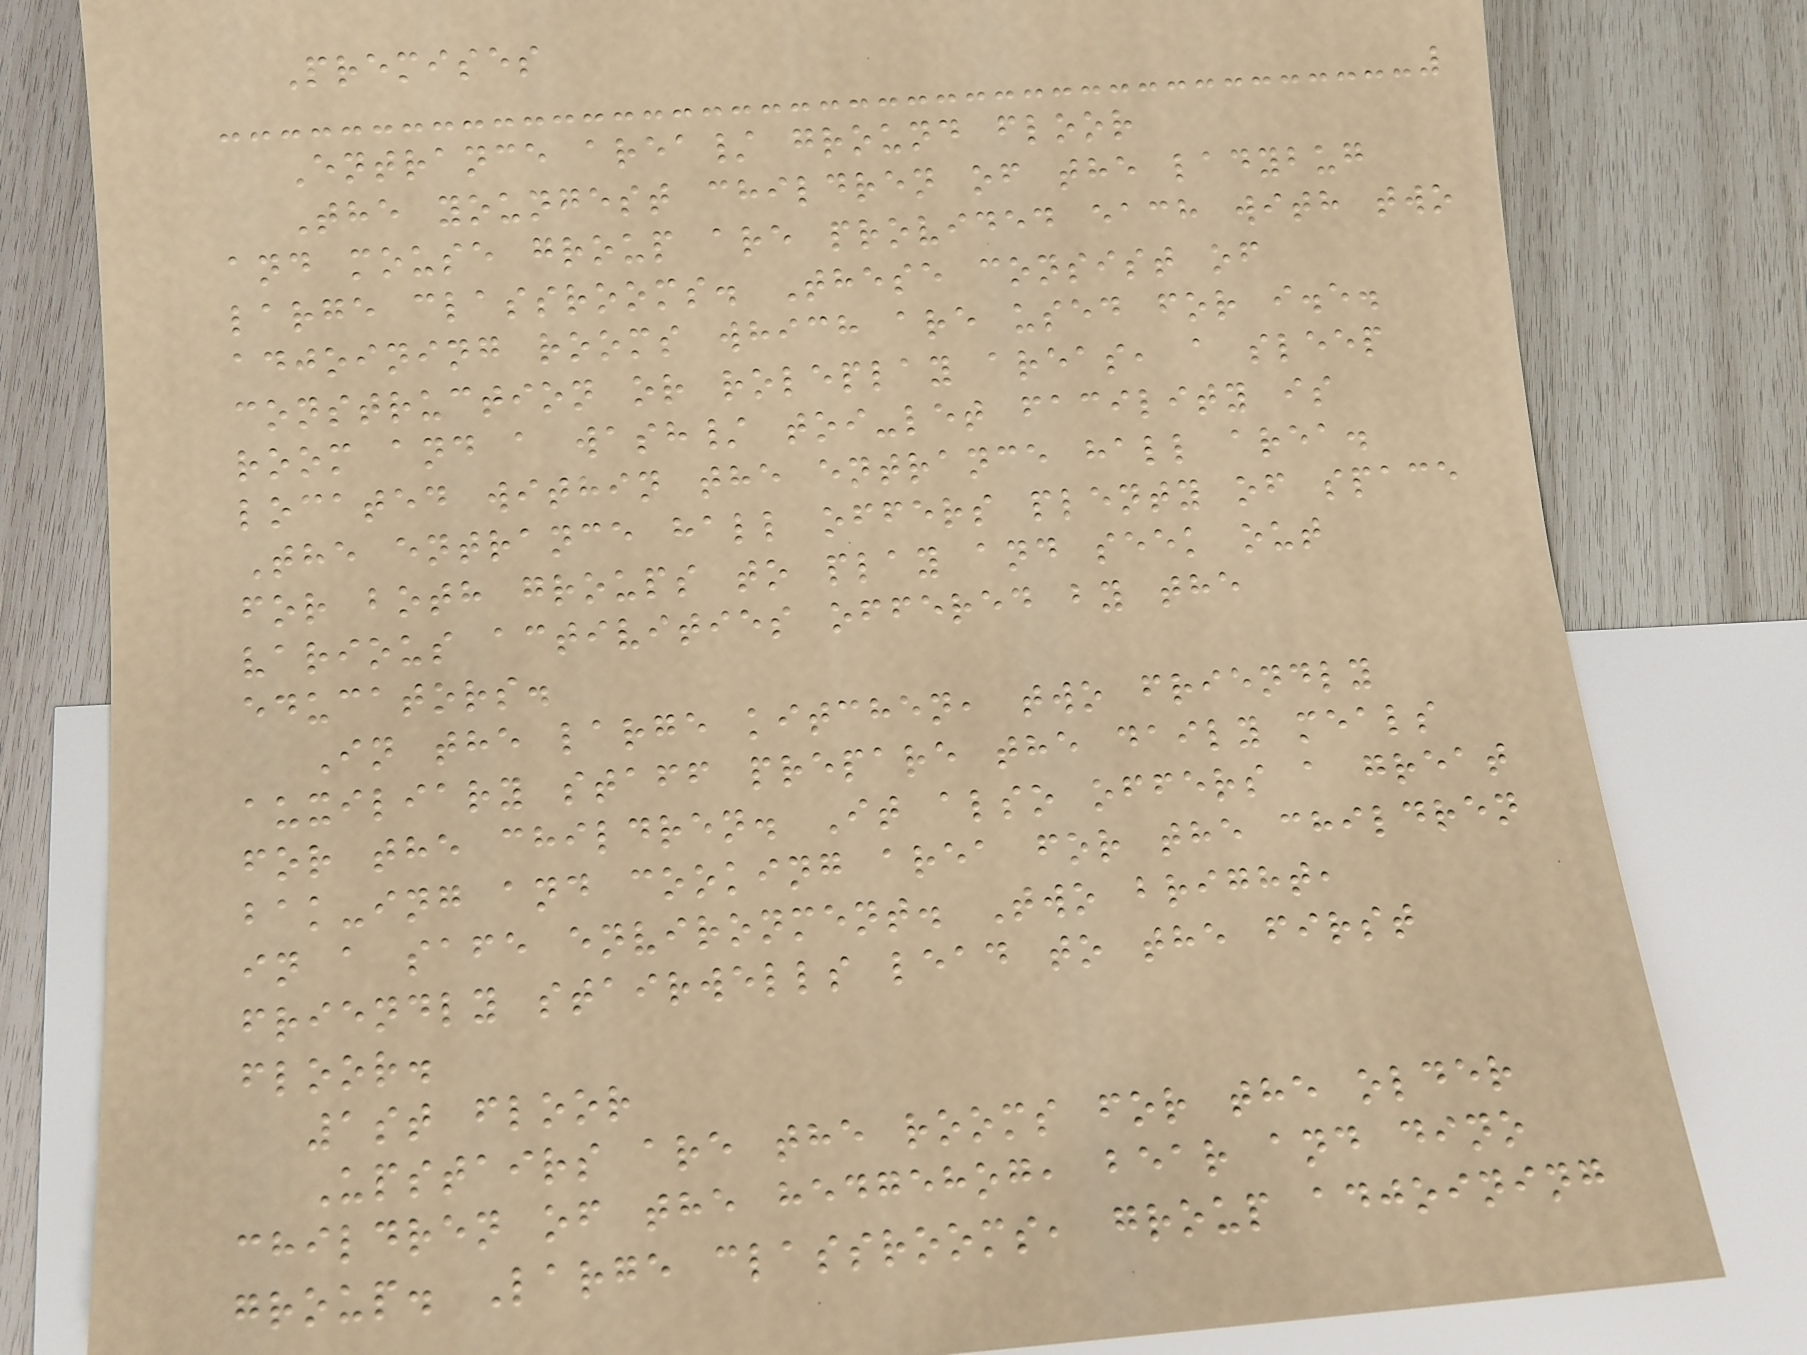Premises
Entrance area/ ground floor
The youngest children of the ladybug
and mouse group are provided each with two
large classrooms. These consist of
adjoining rooms which are used for i.e.
construction or roleplay areas, a sleep
room and a wash/ toi-let facility is
located within the entrance hall area.
The entrance hall offers plenty of space
for both groups to play and seek out
various activities offered by the
educators.
In the large kitchen, two friendly
auxiliary staff prepare the daily meals
for the children. It also offers a great
bak-ing and cooking area for the children
in a safe environment. Two bright,
friendly stairwells lead to the first
floor.
1st floor
Upstairs are the rooms for the older
children of the hedgehog, bear and dino
group. Large classrooms, group adjoining
